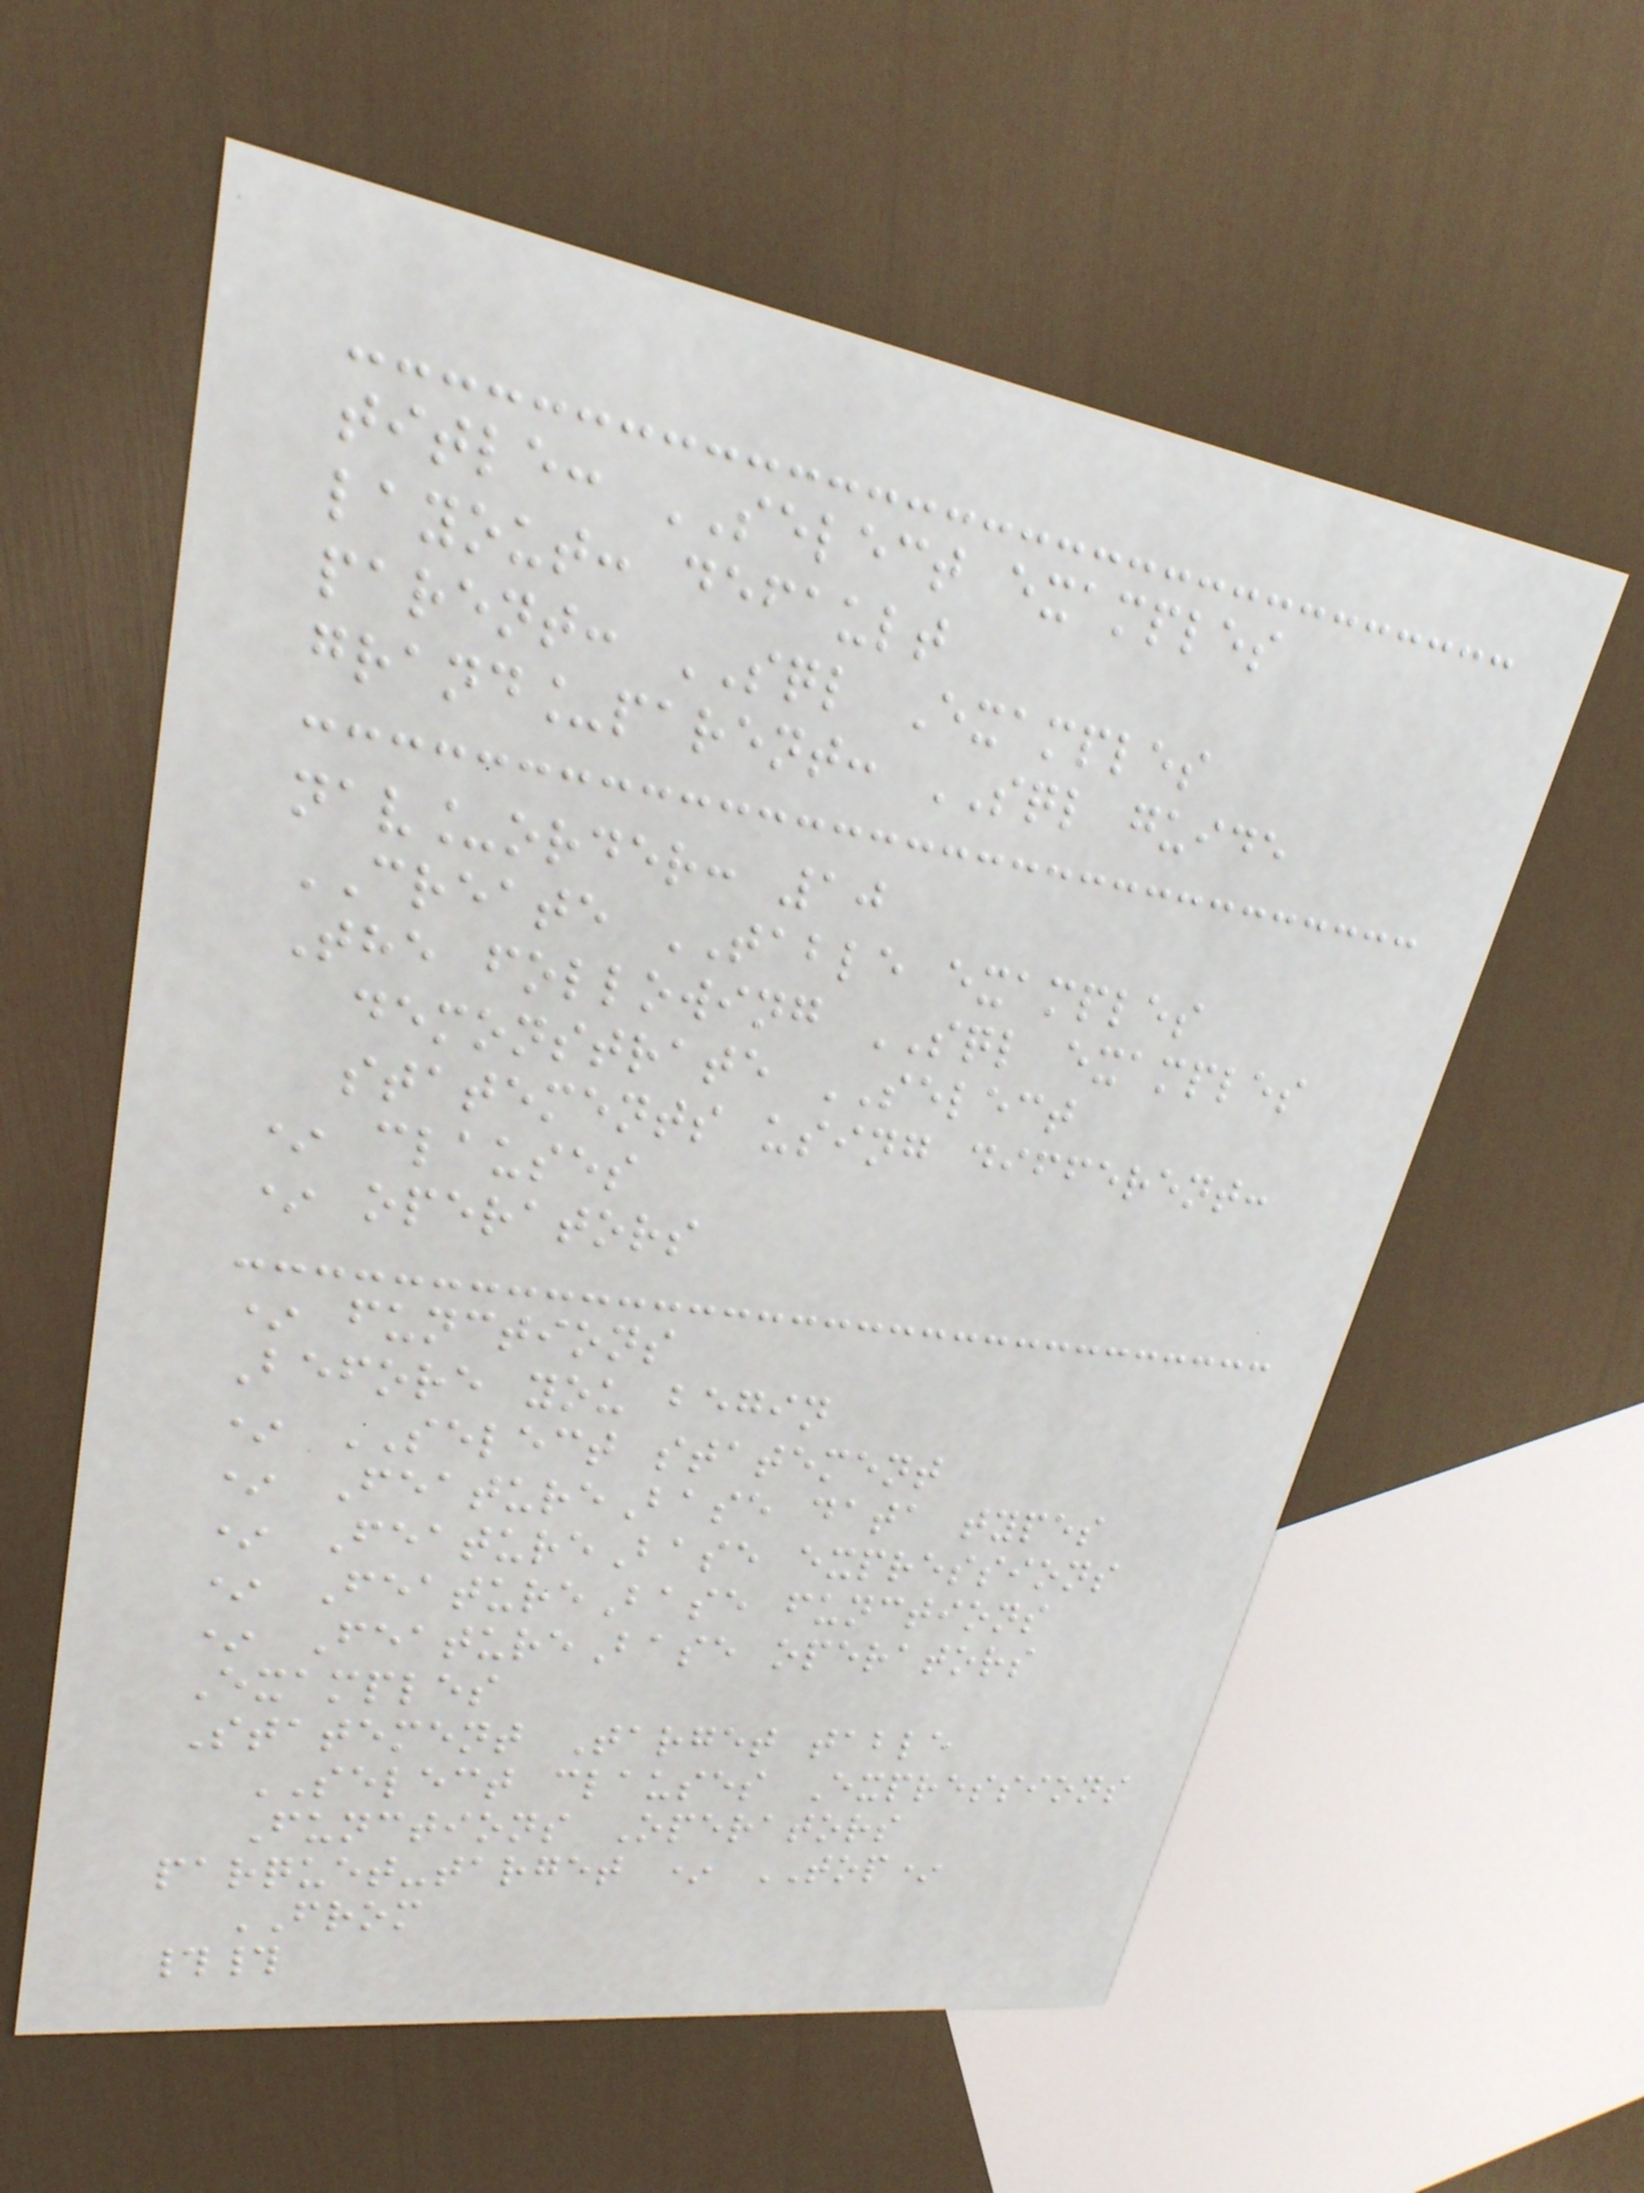title: SELECT examples
layout: default
parent: SQL Examples
grand_parent: SQL guide
nav_order: 10
CREATE TABLE examples
The following SQL examples
demonstrate SELECT
statements using different:
* clauses
* operators
* functions
Before you begin
* SELECT statement
* FeatureBase data types
* FeatureBase expressions
* FeatureBase functions
* FeatureBase operators
Examples
Statement Target table
SELECT clauses Expressions
Functions Operators
parquet-target * TOP*
FROM
##
